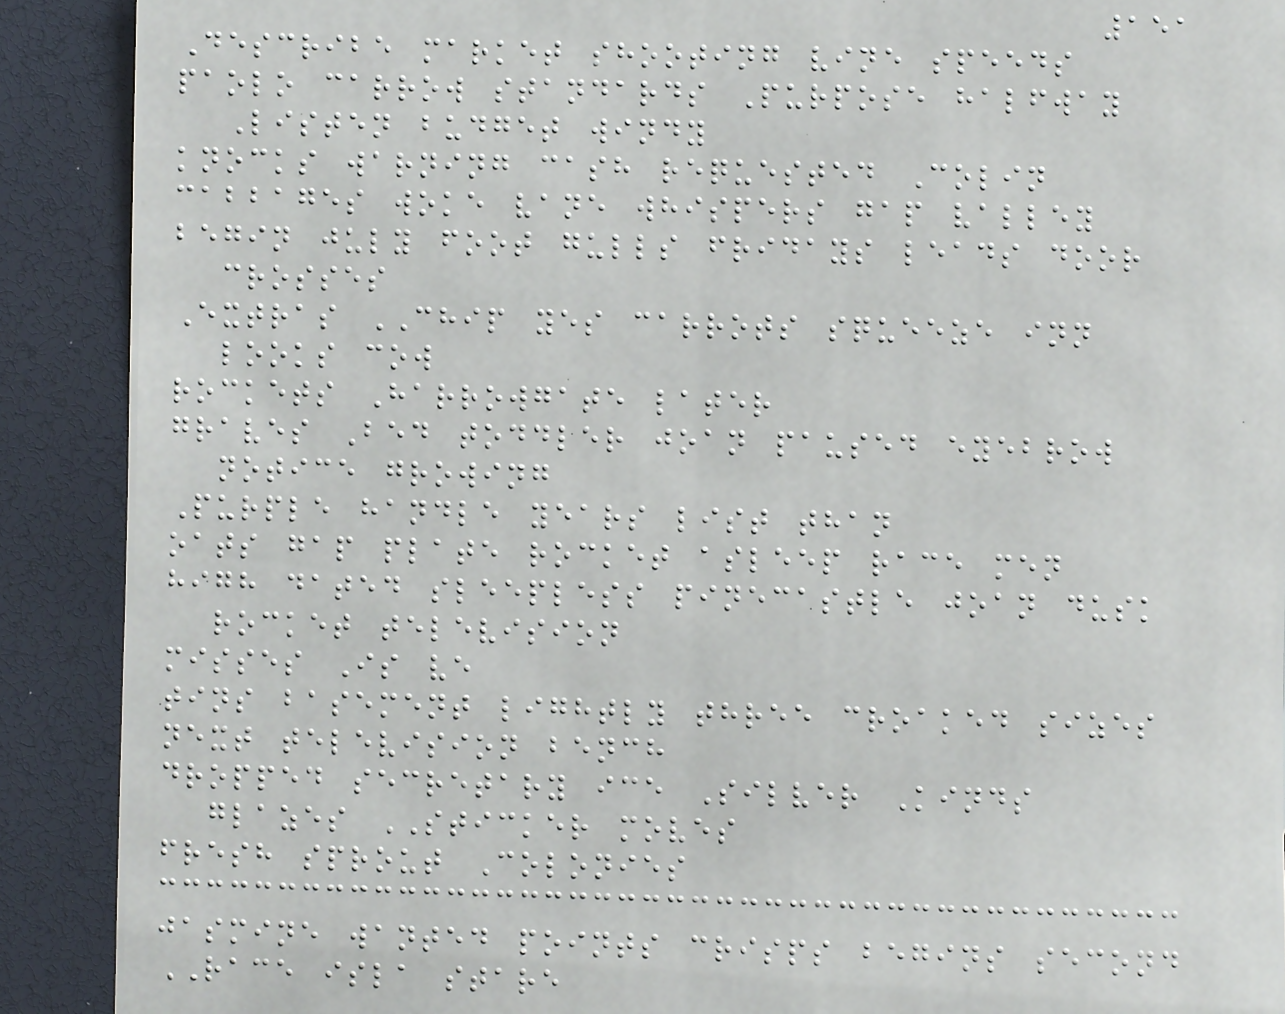151
Describe market shooting vine speeds
paolo carrow standards Purpose halfway
Listen budget windy
knocks warning cash requested Colin
cabbages woke vane whispers gap valley
begin july foot gulls fridays leads door
crosses
Extras CHIP yes carrots squeeze inn
looks cow
rockets Harrowgate later
graves Bed toddler joan paused eyebrow
notice growing
Purple handle years list than
oats gap plate rocket asleep race men
high dated sleepless pinecastle joan dusk
rocket television
misses Is ve
tins basement lightly three croaked sizes
next television bench
dropped secretary ice Silver Kinds
glazes STICKER moves
fresh sprout Colonies
jasmine wanted points crisps begins second
RACE isla stare
